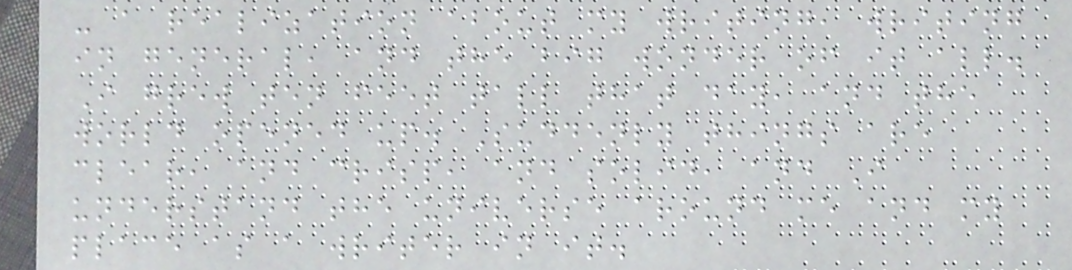- a realization about my writing, writing
in general, and the big wonder of it all.
I grew ten feet tall that day, and the
world opened up. Suddenly things are
clear, and crisp, and solid, and I
understand the universe around me and my
place as a writer in it.
